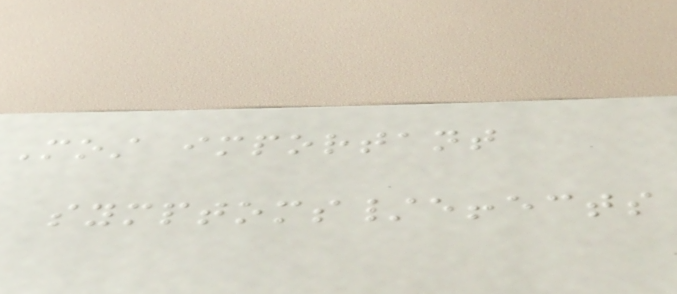Most important
symptoms/effects
